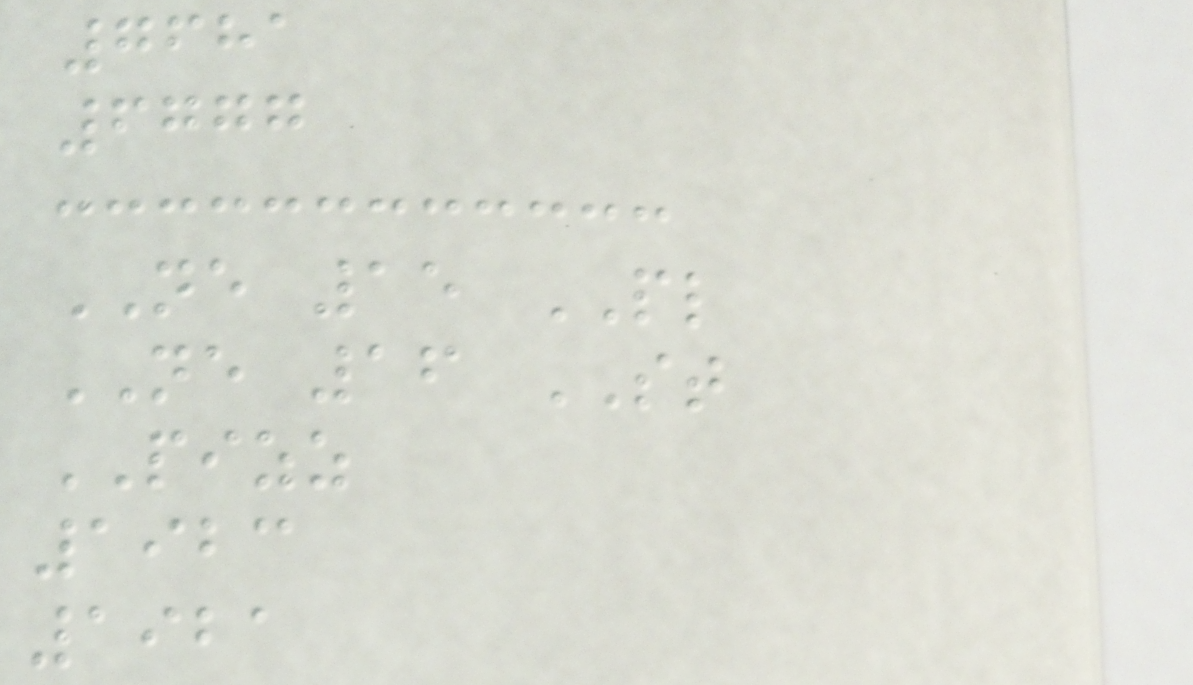7681
6777
NE 15 PL
NE 16 ST
PIZZ
1923
1921
